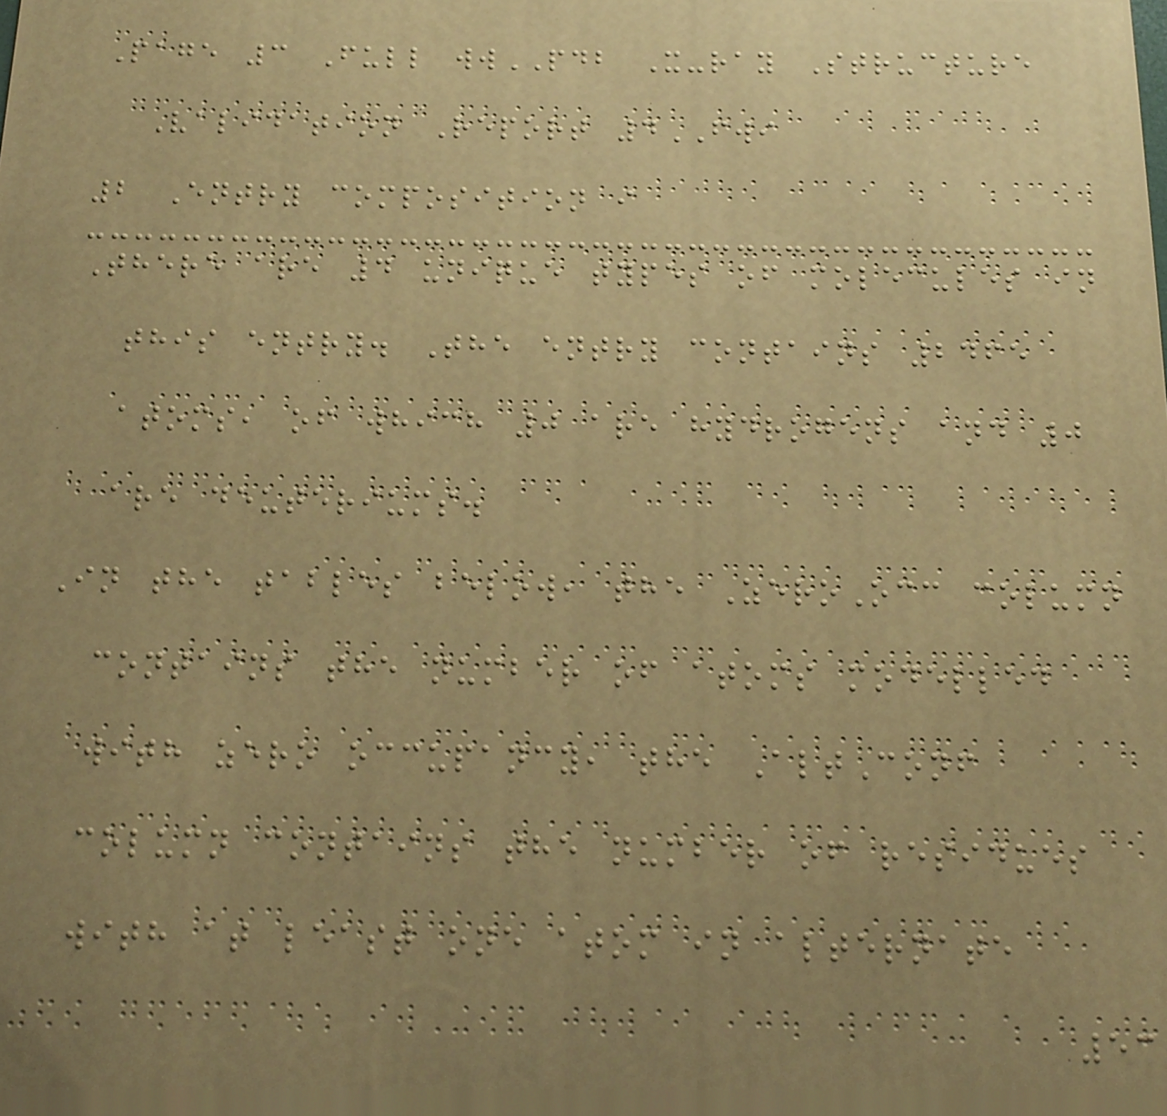Page 3 Full wwPDB X-ray Structure
Validation Report 4FWI
2 Entry composition i
There are 4 unique types of molecules in
this entry. The entry contains 2465
atoms, of which 0 are hydrogens and 0
are deuteriums.
In the tables below, the ZeroOcc column
contains the number of atoms modelled
with zero occupancy, the AltConf
column contains the number of residues
with at least one atom in alternate
53
